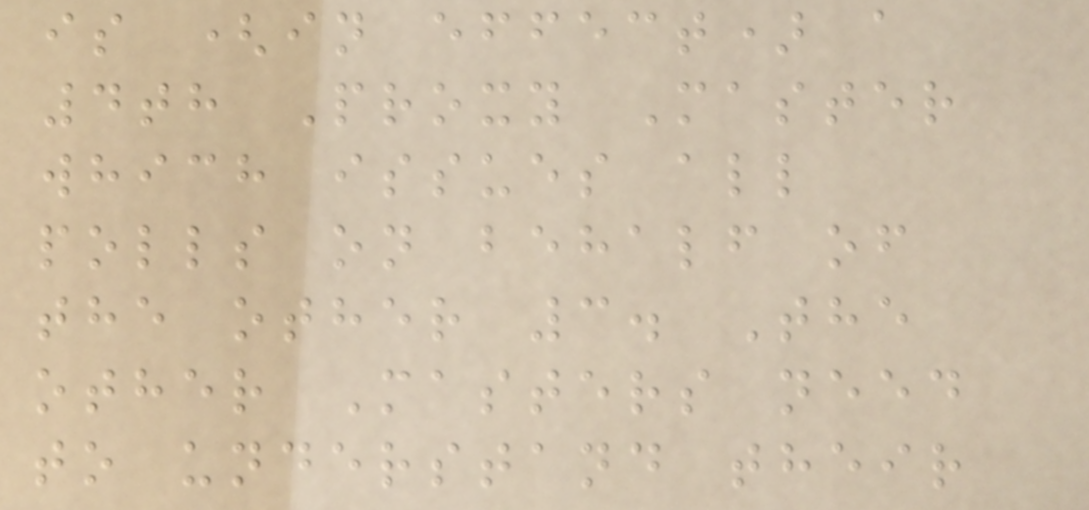is (in effect) a
4th Proxy Master
which issues all
polls on behalf of
the other 3. The
other Masters need
to understand their
